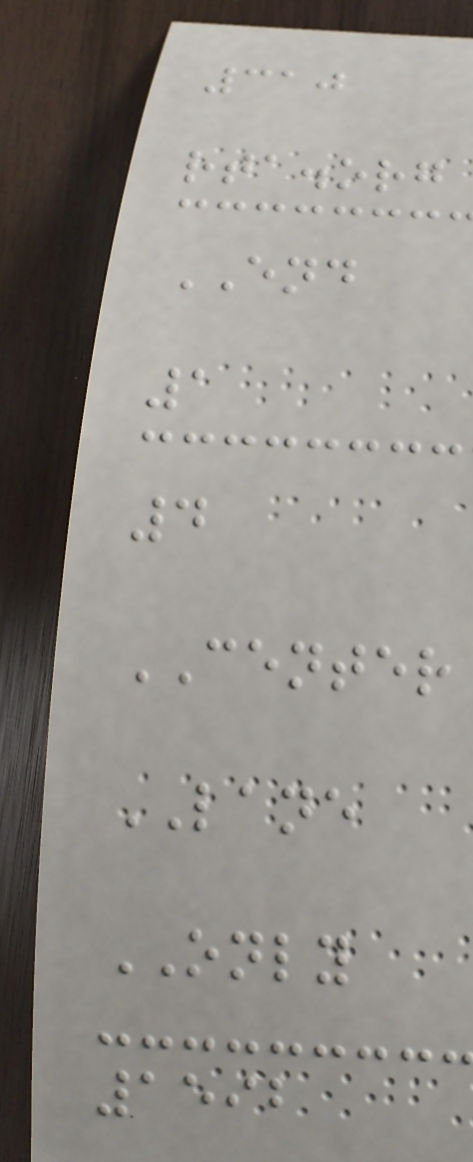310
rta.org
END
1
4
CENTER
LANE
ONLY
1592
